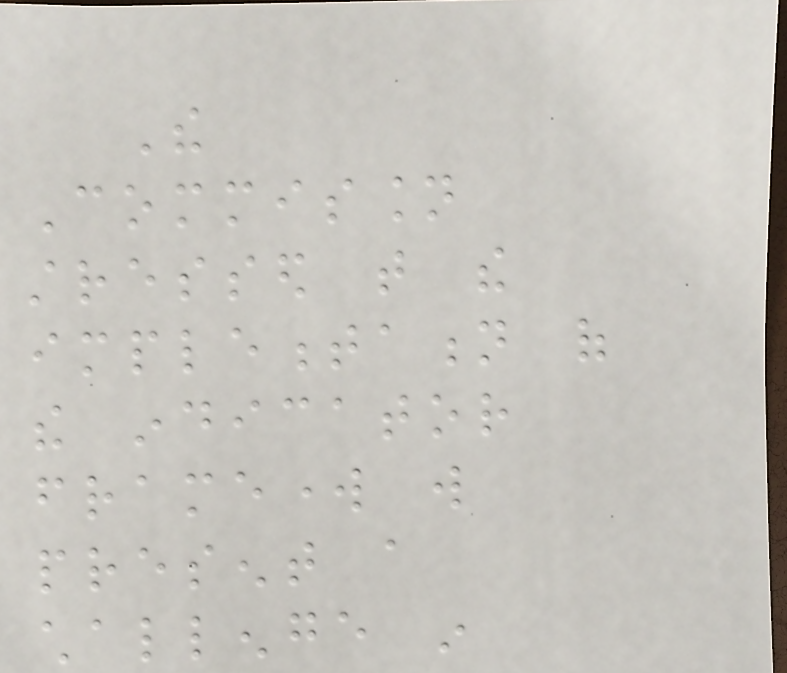The
Commission
stressed that the
implementation of
the indicator
framework will
present a
challenge in
